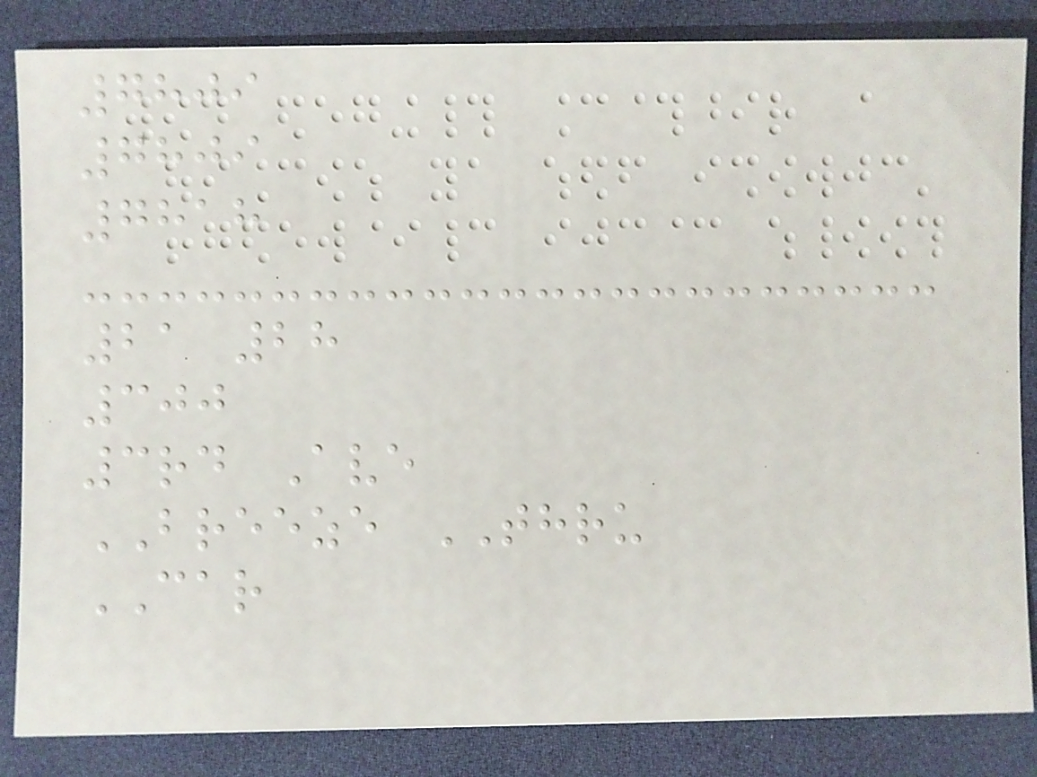7809
7809
7818
21 28
300
3rd Ave
BREEZE THRU
CAR
